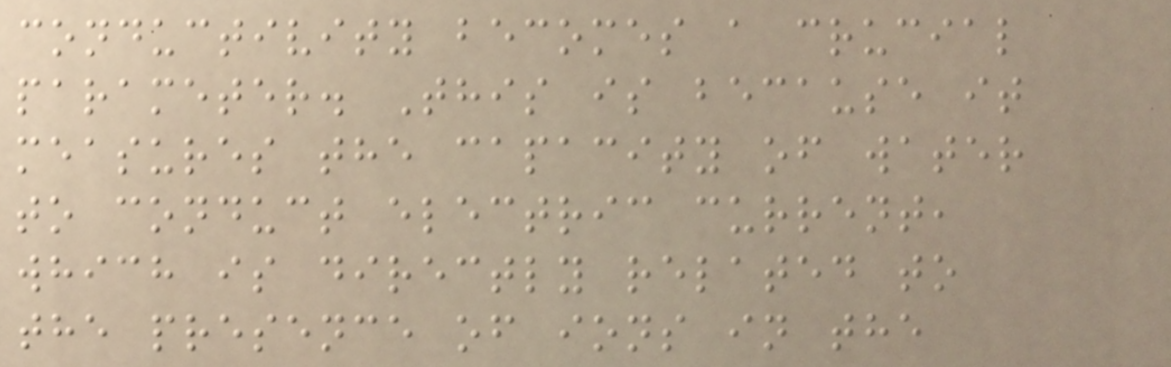conductivity becomes a crucial
parameter. This is because it
measures the capacity of water
to conduct electric current,
which is directly related to
the presence of ions in the
